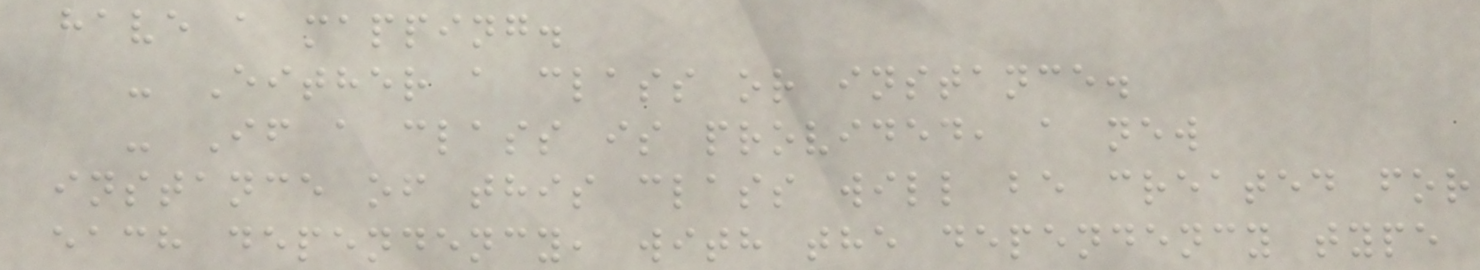have a mapping.
- Either a class or instance.
- If a class is provided, a new
instance of this class will be created for
each dependency, with the dependency type
